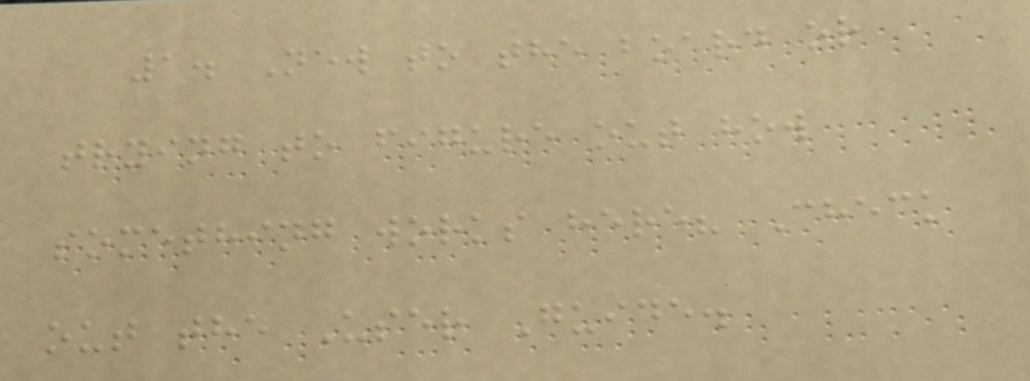1. New to the board or
trying to figure out how
something works here? Check
out the User Guide.
